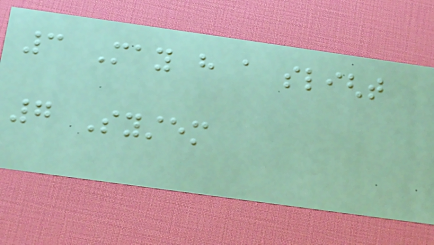3 May have a slight
7 System
